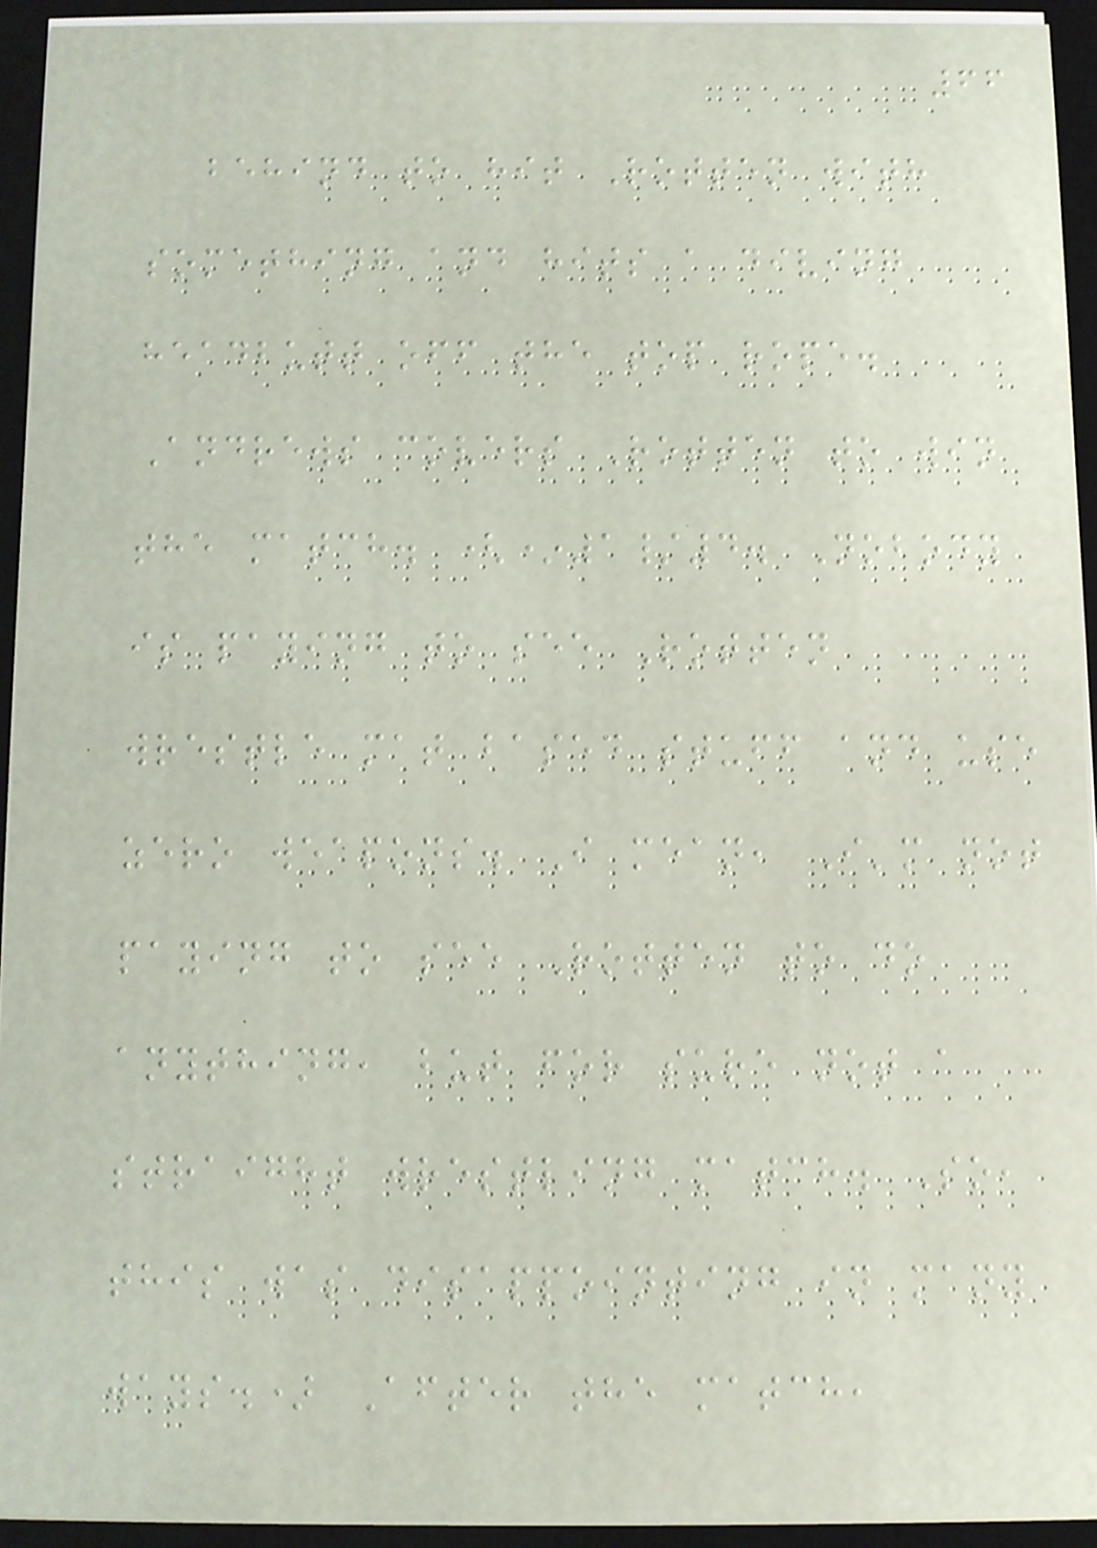66
behind to hit Rotten with
something and hits a diving
headbutt off the top rope.
Andrews covers Rotten to win
the match. (*1/4. Nobody
is paying to see Rotten
wrestle mat based stuff and use
zero weapons. I mean, I'm not
paying to see Rotten to do
anything, but for sure not a
straight wrestling match. So,
this was disappointing in many
ways.) After the match,
